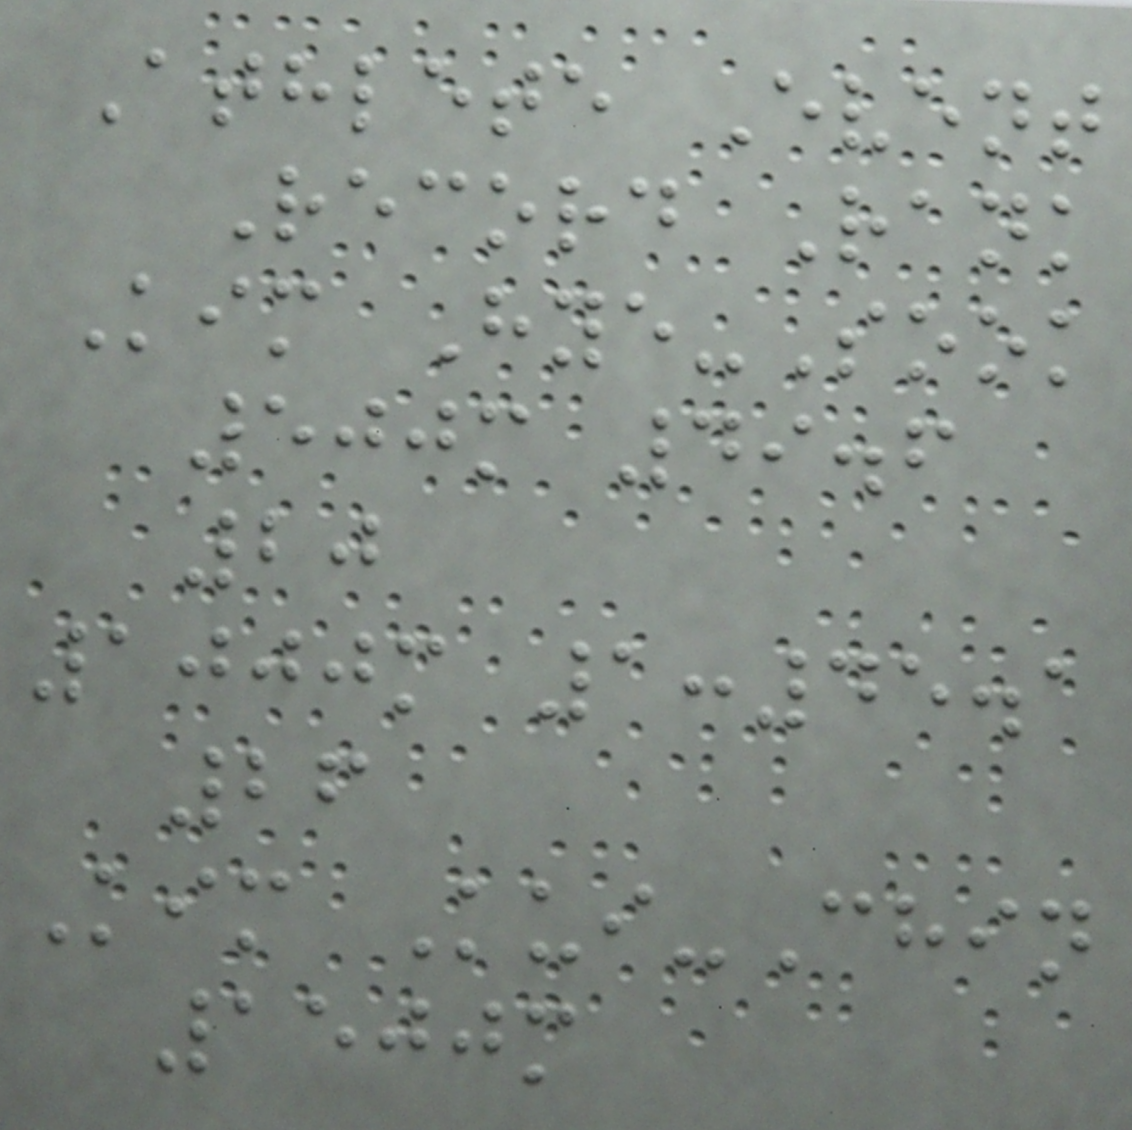Athlete Event
Record Rank
Kim Hye-Sook
500m 49.6
20
1000m 1:45.1
26
Kim Kui-Chin
1500m
